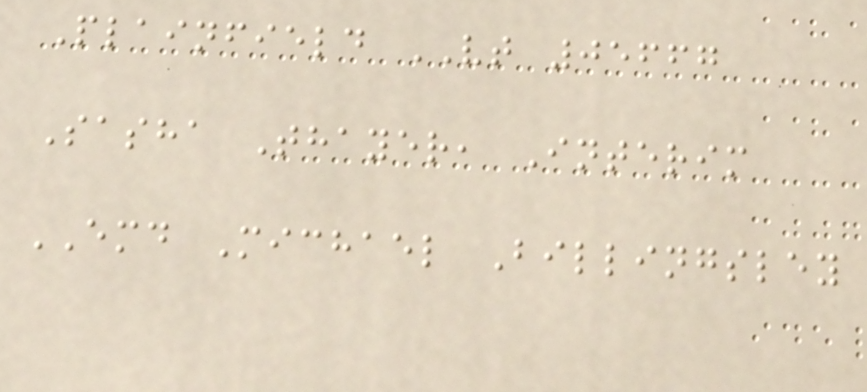Plainfield VT 05667
Sasha Thayer, Interim
EMD Michael Billingsley
